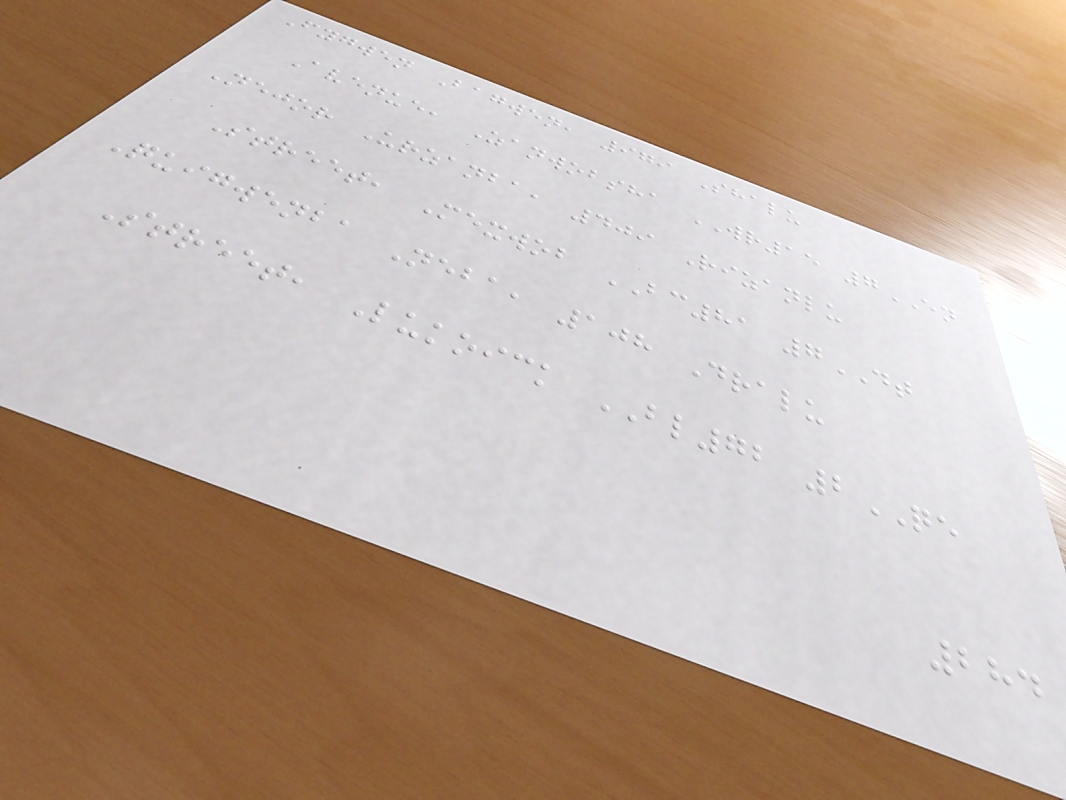Fygwen Bagwen, 979 Shalu
Avenue, Zanwobsha WR15 7EN
Nejor Urzanba, 409 Rizanlu
Street, Mexwob BC81 7DT
Quigwenba Neba, 108 Dralu
Street, Lukoick BL72 2QE
284
